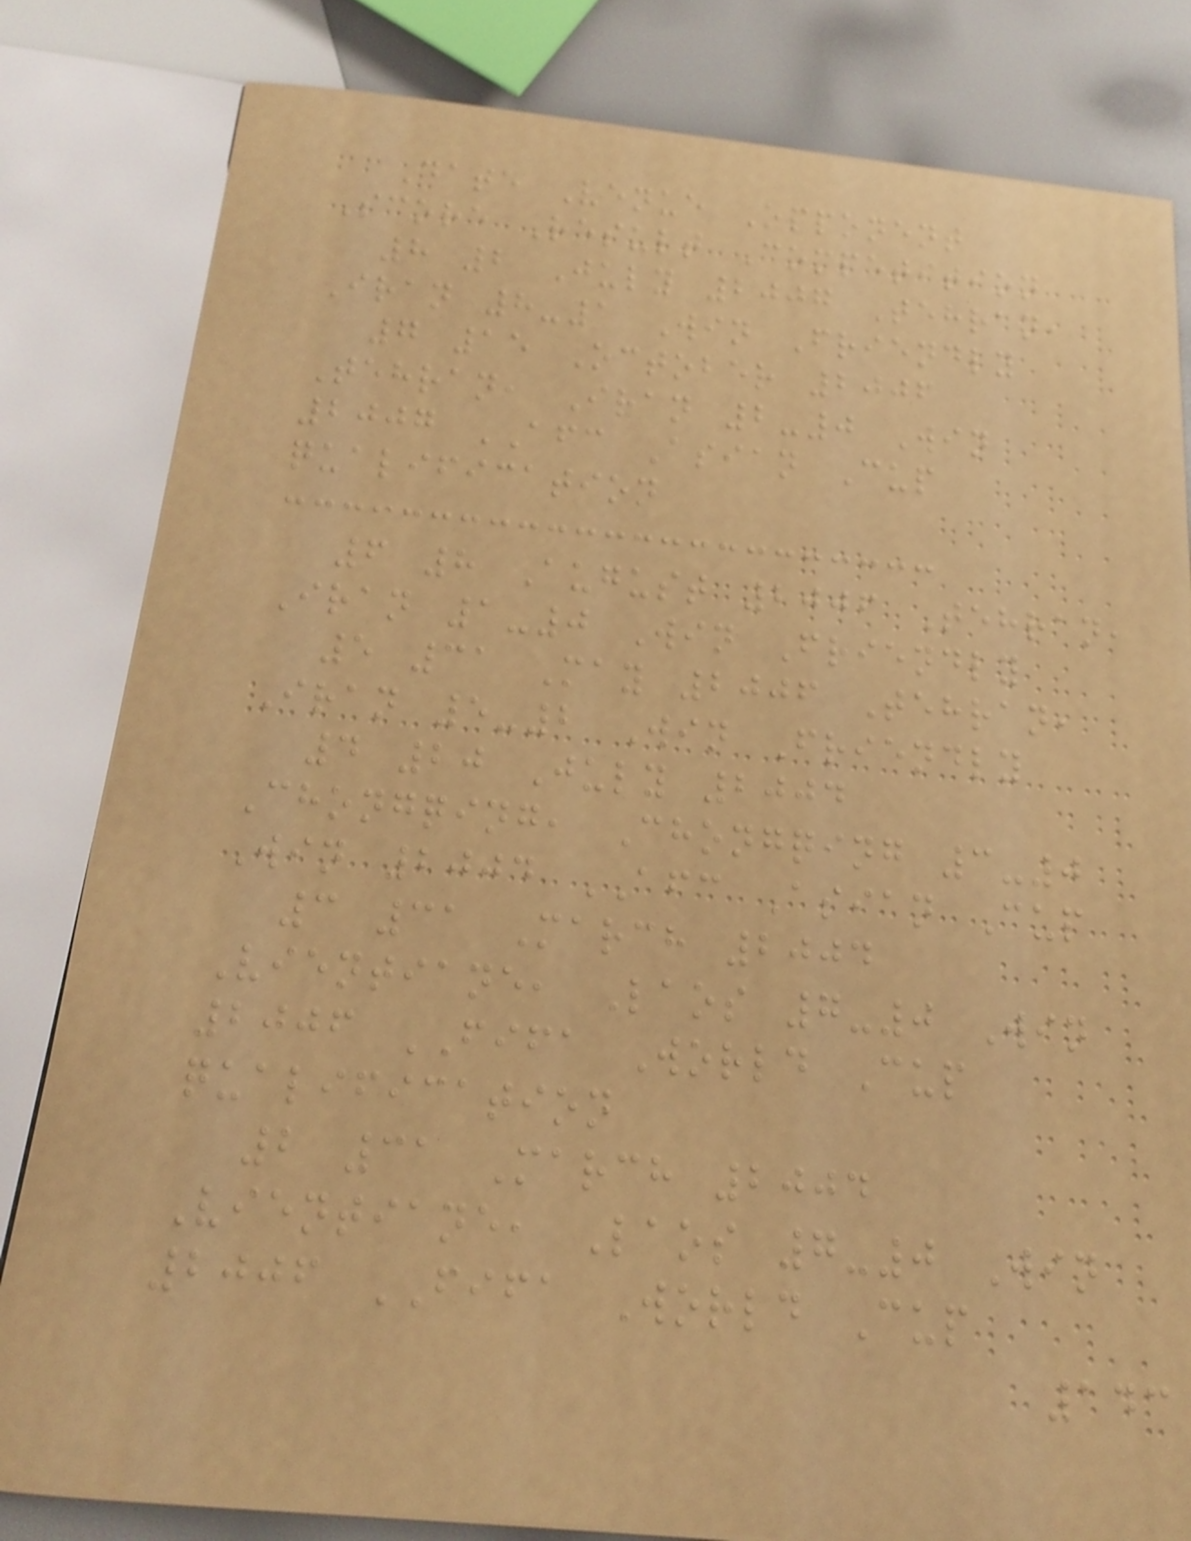Date Venue Opponent
Score Result Competition
8 2 July 2007 Tehran,
Iran 8-1 Win Friendly
7 15 October 2006
Tehran, Iran 2-0 Win
2007 AFC Asian Cup
qualification
6 8 August 2006 Tehran,
Iran 1-0 Win Friendly
5 31 May 2006 Tehran,
Iran 5-2 Win Friendly
4 20 July 2004
Chongqing, Chongqing 3-0
Win 2004 AFC Asian Cup
3 31 March 2004
Vientiane, Laos 7-0 Win
2006 FIFA World Cup
qualification
2 31 March 2004
Vientiane, Laos 7-0 Win
2006 FIFA World Cup
143
